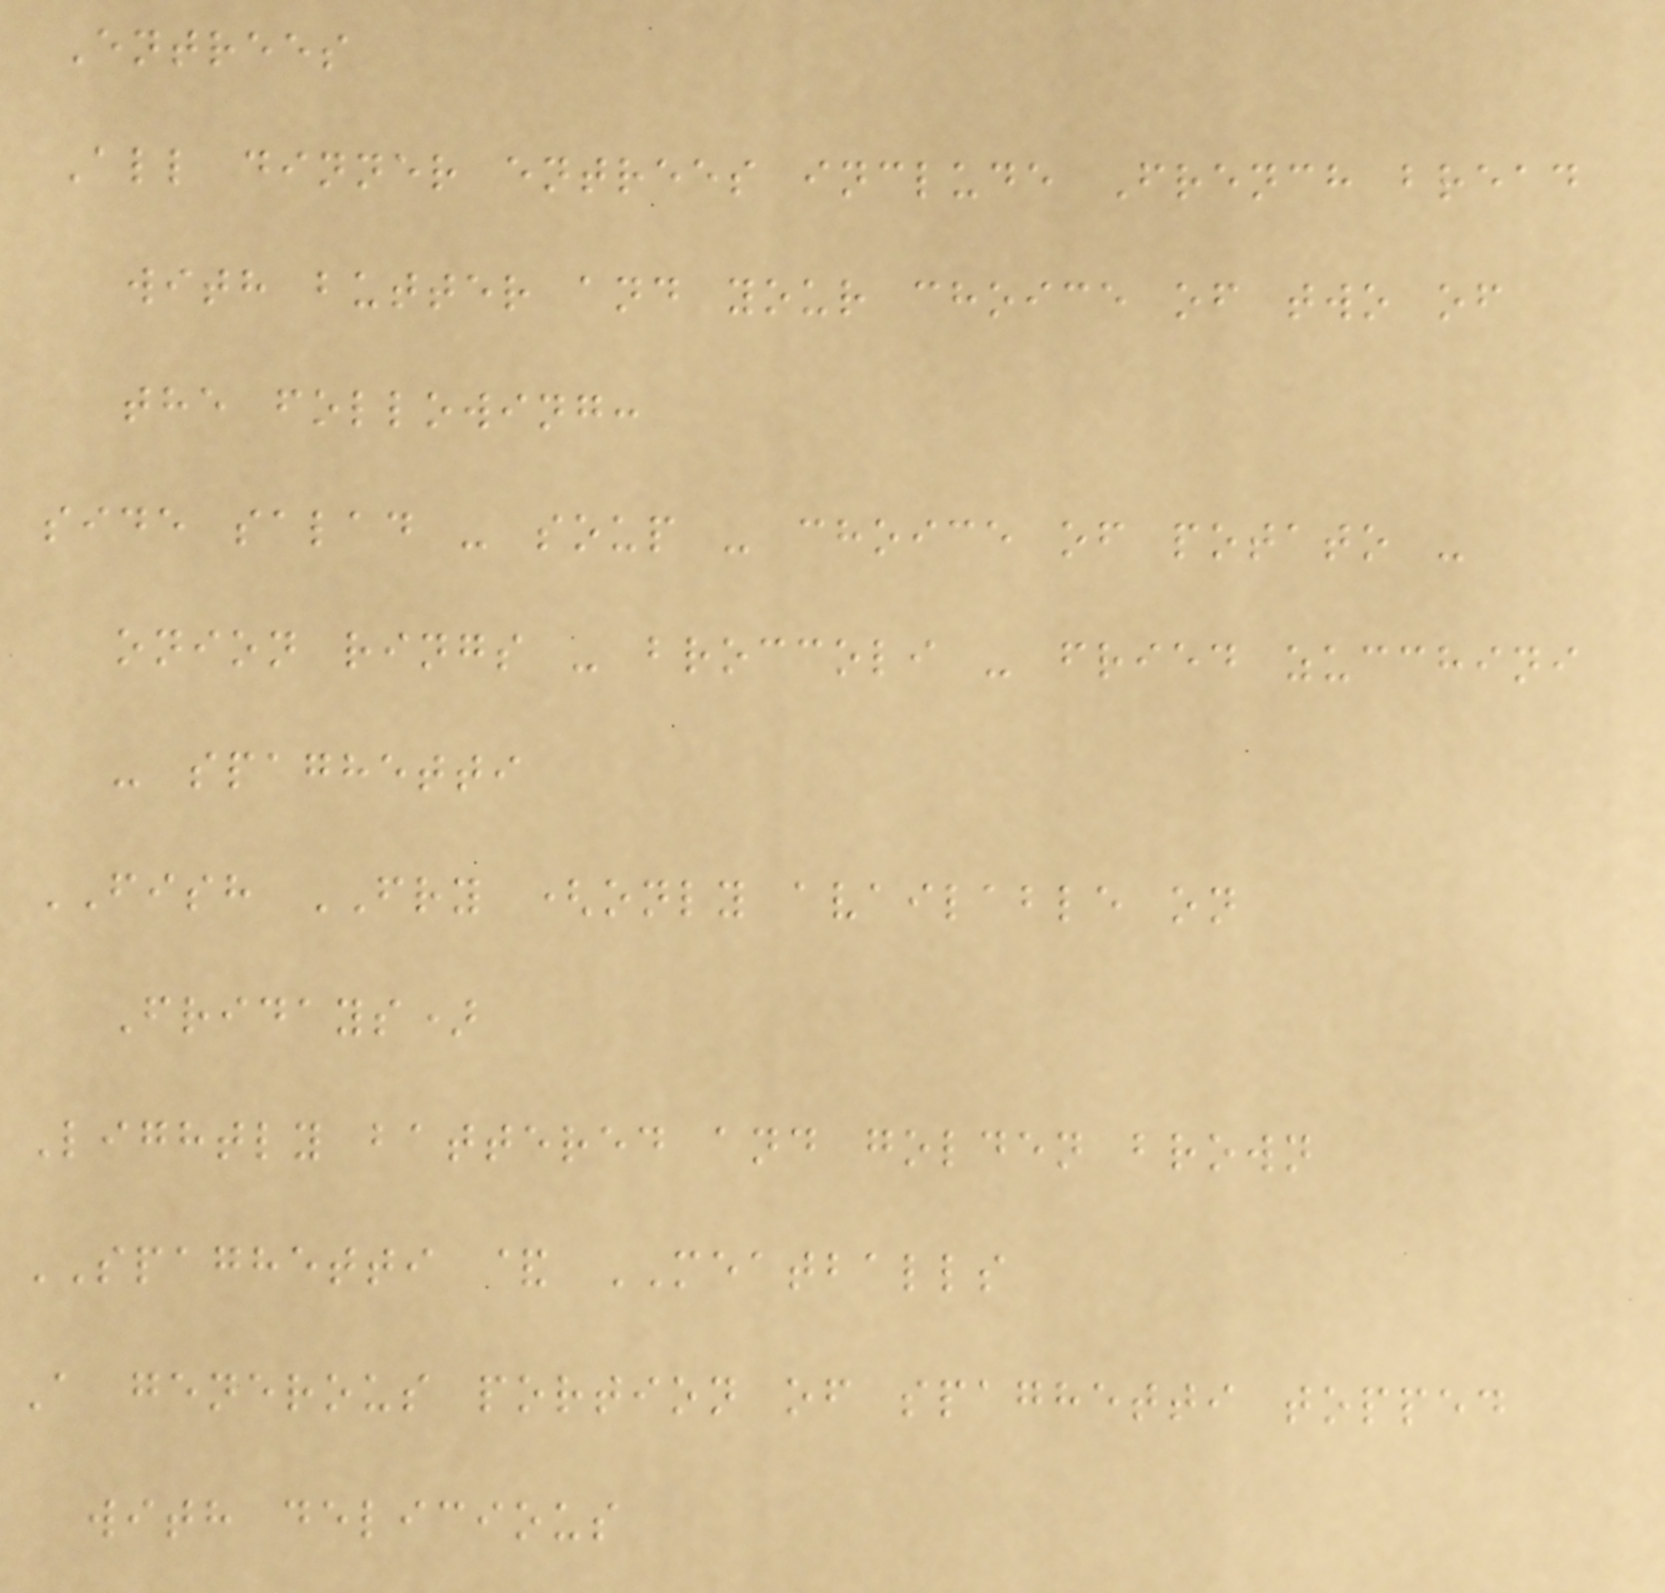Entrees
All dinner entrees include French bread
with butter and your choice of two of
the following:
side salad - soup - choice of potato -
onion rings - broccoli - fried zucchini
- spaghetti
FISH FRY (only available on
Fridays)
Lightly battered and golden brown
SPAGHETTI & MEATBALLS
A generous portion of spaghetti topped
with delicious
